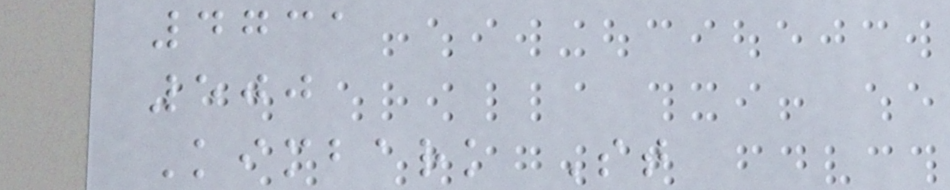4731
500
Kimbark St
